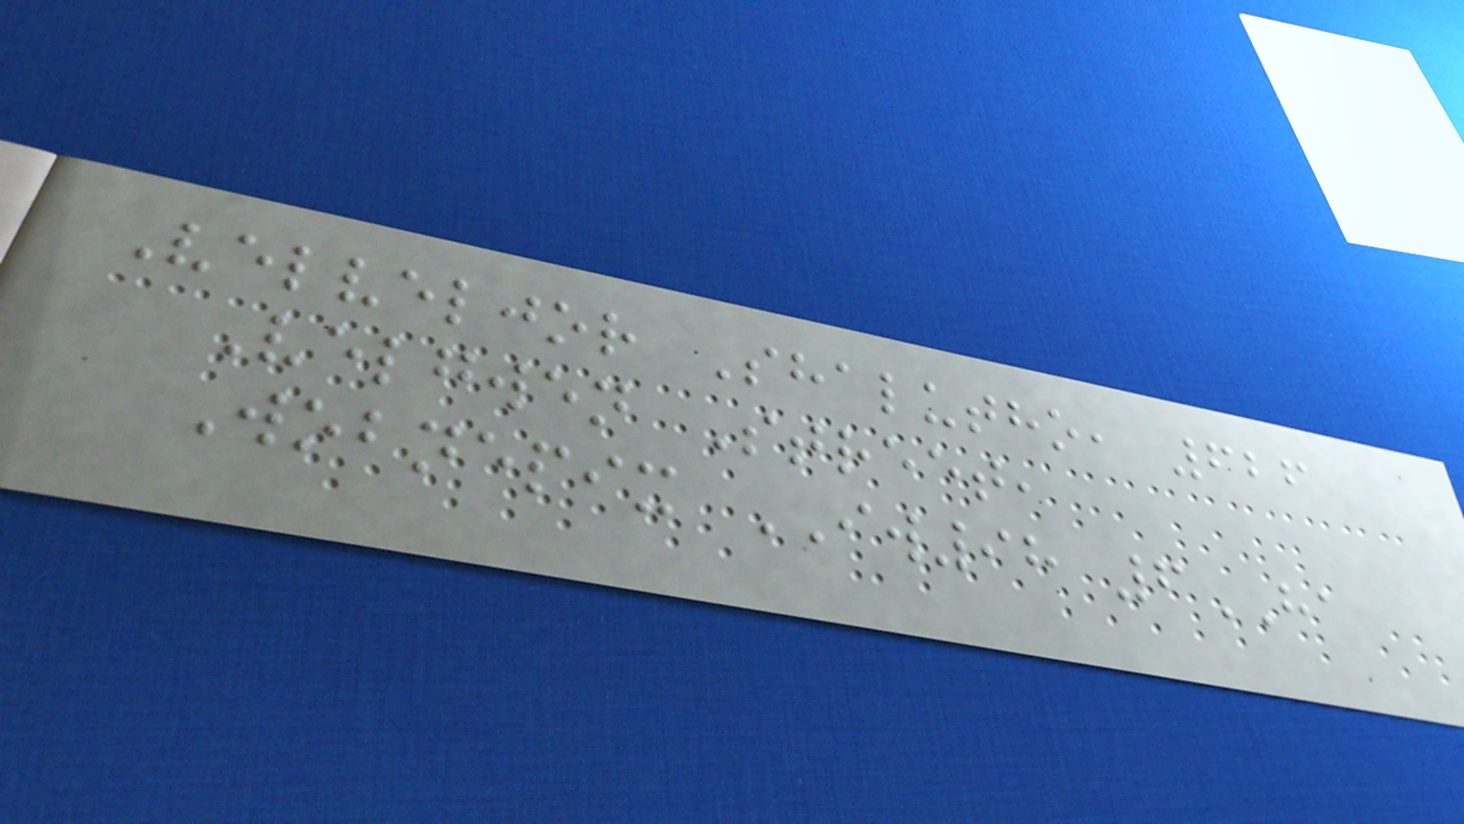Velveljor Shalutho, 626
Velgwen Street,
Wobnepix IW98 6HA
